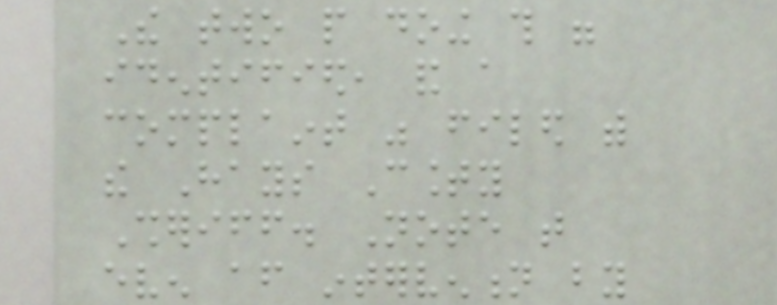The two people doing this were
identified, and a
complaint was filed with
the Hays County
Sheriff. Note that
even after intervention by
